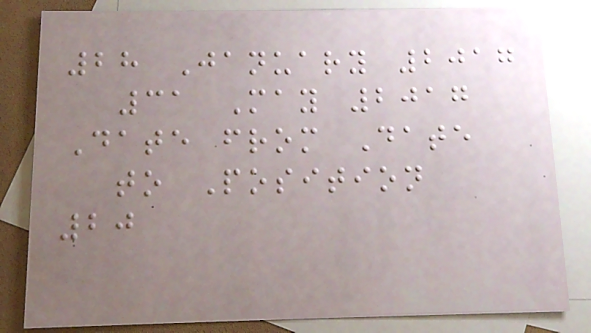28 January 2017
31 May 2017
Date from Date
to Position
20
